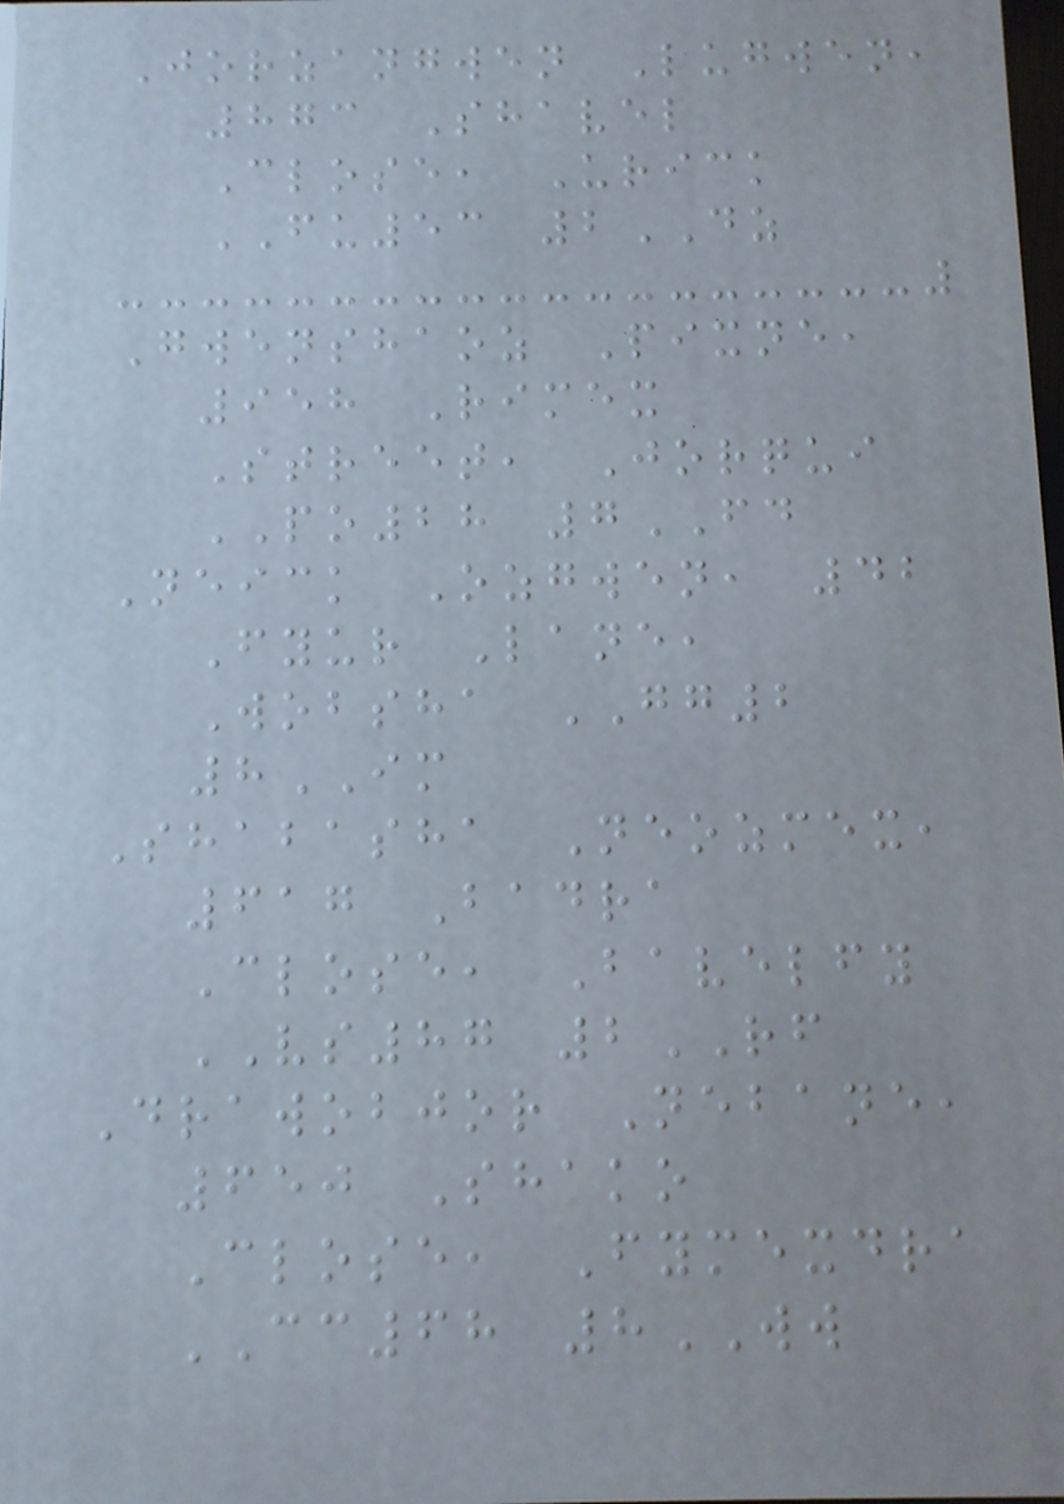Jorzangwen Lugwen,
873 Shavel
Close, Urick
FU53 2DZ
Gwenshaoz Pixne,
958 Rimex
Street, Jorqui
PO28 7FD
Neick Ozgwen, 42
Fyur Lane,
Wobsha GG2
8IM
Shabasha Neozmex,
617 Badra
Close, Bavelfy
VS87 2RF
Drawobjor Nebane,
650 Shako
Close, Fymexdra
CC68 8WW
